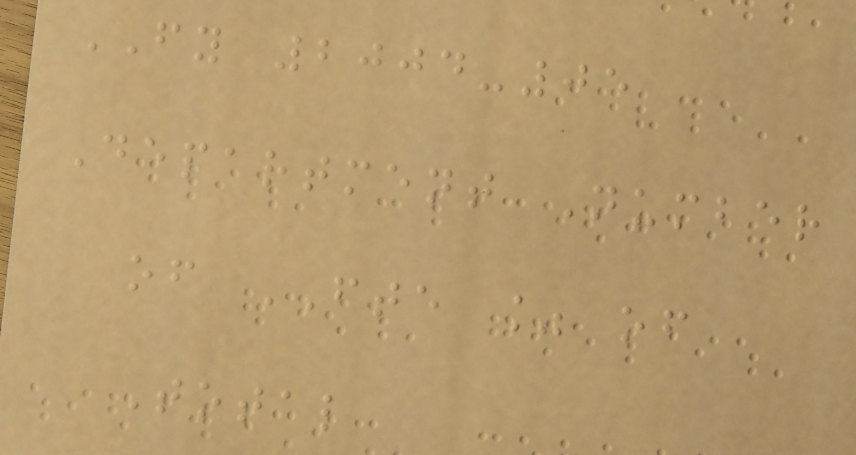FY 2004-05
Department Number
of FTE % of
Total
